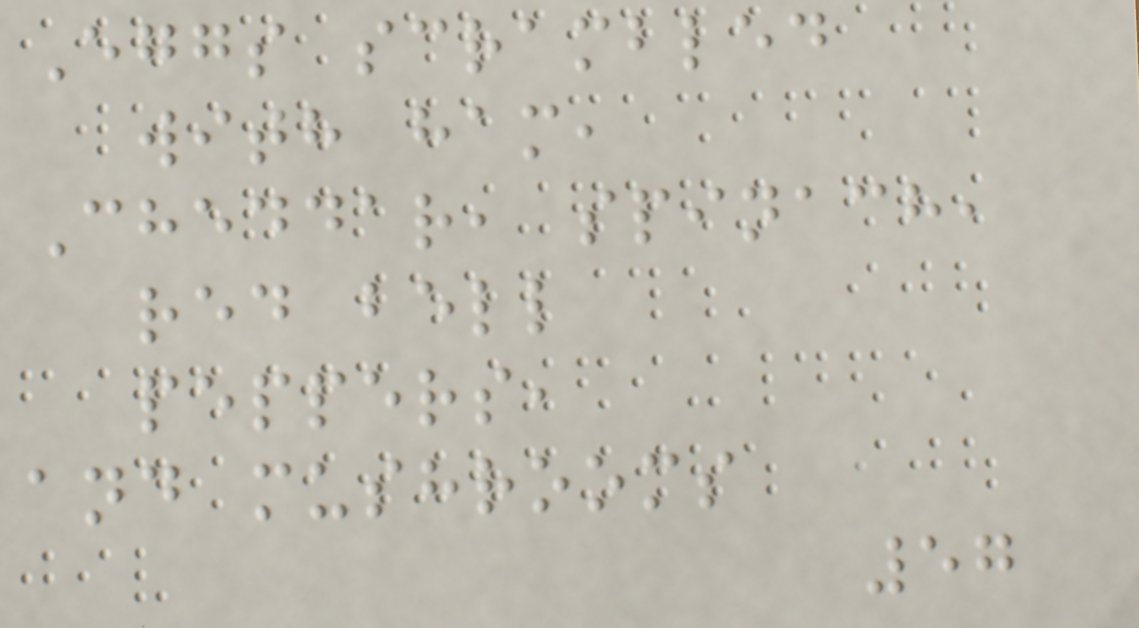Eggs scrambled
with ham,
Cheddar, spinach,
red bell
peppers,
and mushrooms
57
